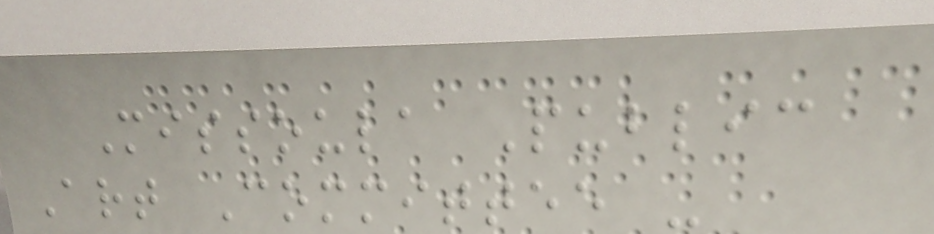Missoula Public
Art Committee -
